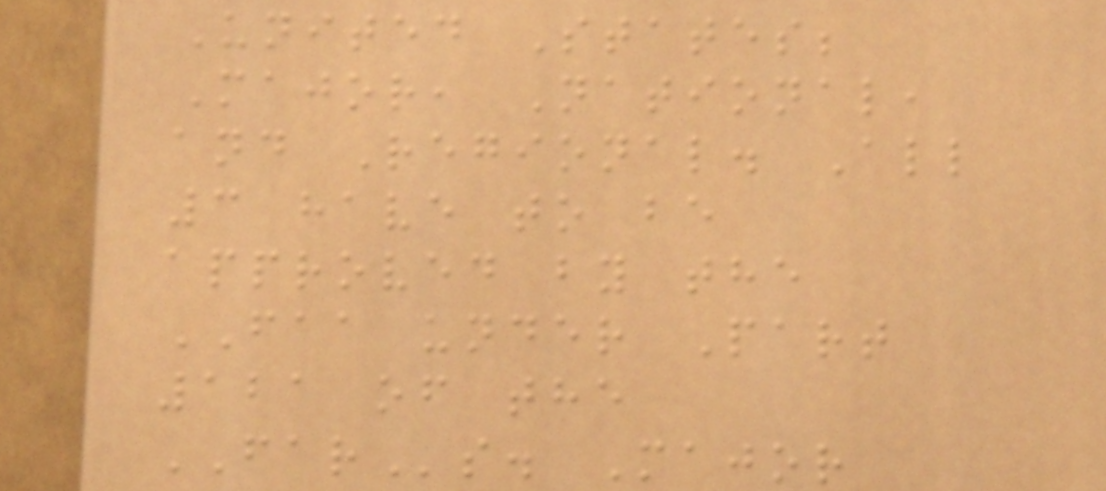United States;
Major, National,
and Regional. All
3 have to be
approved by the
FAA under Part
121 of the
FARs. Major
